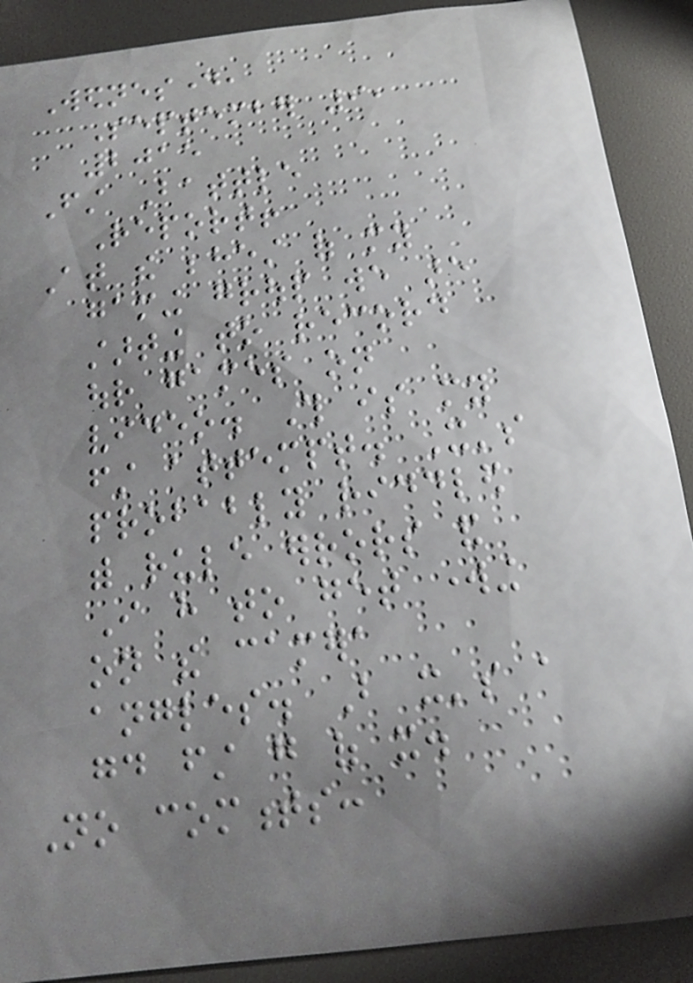Wednesday,
September 9,
2015
First Battle
Report!
At the behest of my
gaming group we are
starting to record
our games on
video. This is my
first attempt. It's
probably riddled
with rule errors and
I have to get working
on the camera
angles. But it's a
good first go of it.
No comments:
